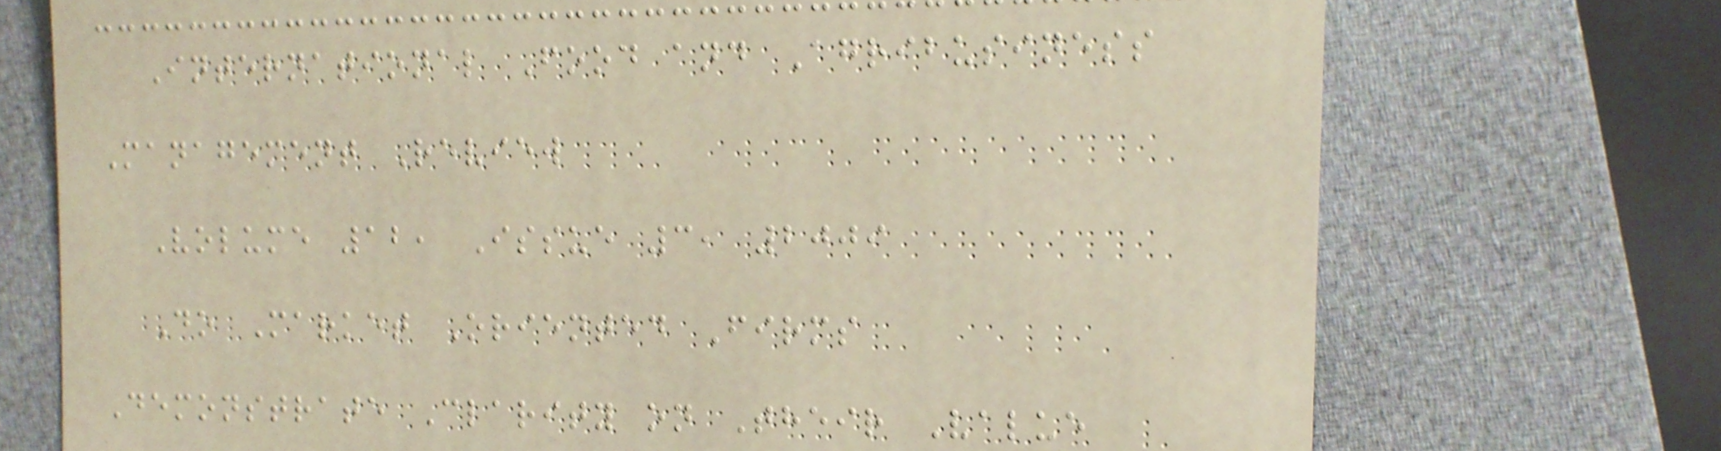International Food and Agribusiness
Management Review
Volume 12, Issue 3, 2009
Do Market Oriented Firms
Demonstrate Clarity on Their Value
